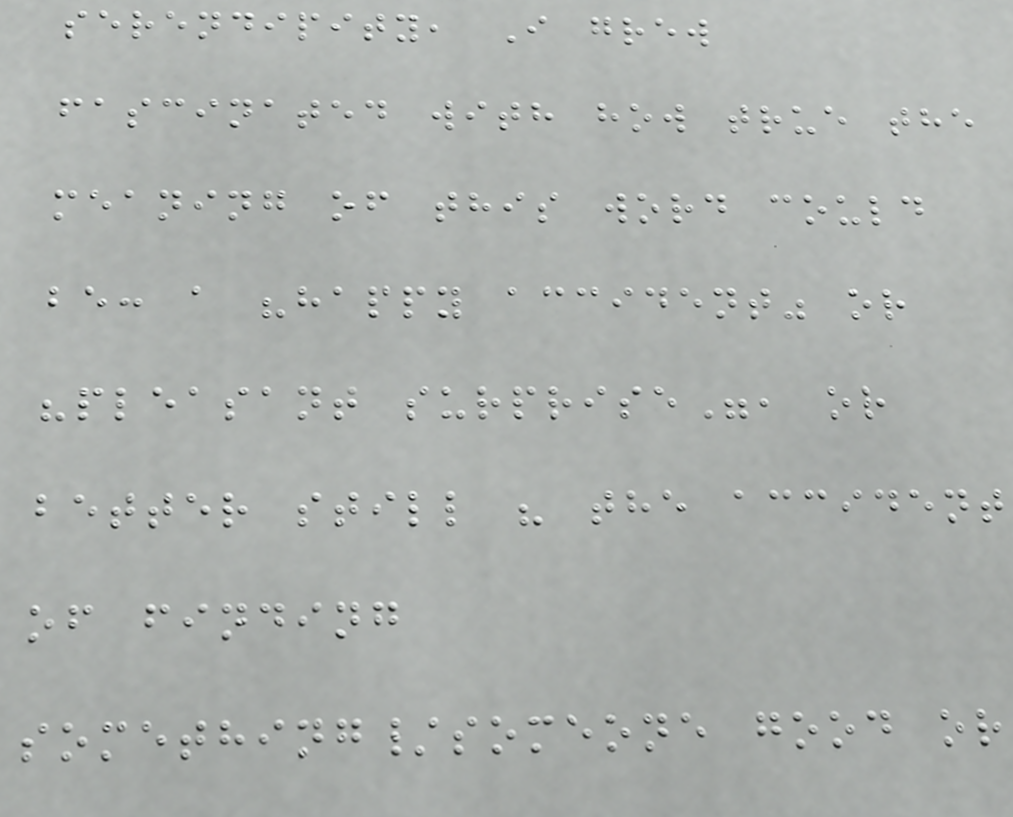serendipity, I grew
fascinated with how true the
meaning of this word could
be: a "happy accident" or
"pleasant surprise", or
better still " the accident
of finding
something/someone good or
